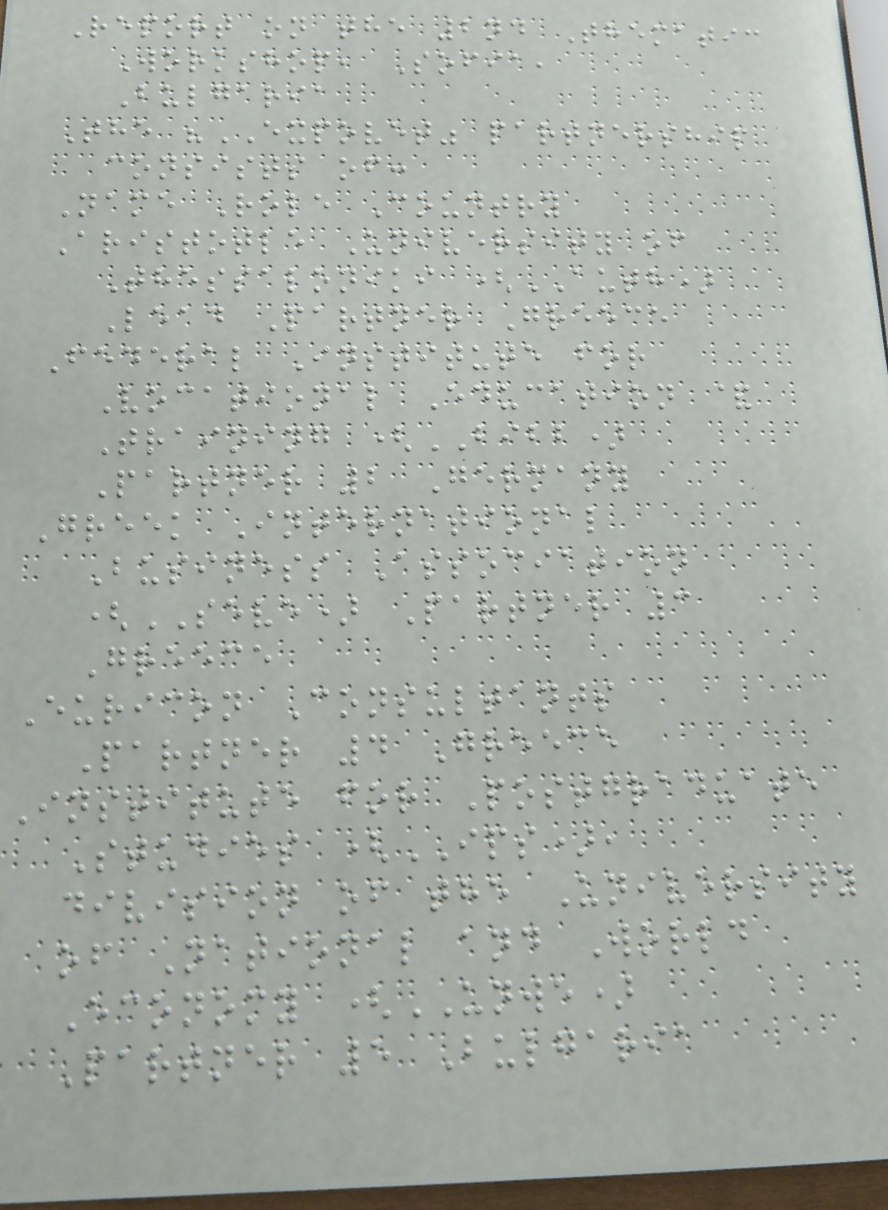Report on the 2nd Thematic
Workshop, Sofia,
Bulgaria
The "EXPOVET" partnership
consists of:
Name Role Country
Aristotle University of
Thessaloniki (AUTH)
Lead Partner Greece
Federal Institute for
Vocational Education &
Training (BIBB)
Partner 2 Germany
Greek International
Business Association
(SEVE) Partner 3
Greece
Euricon Consultants
Partner 4 Greece
Institute for Postgraduate
Studies (IPS),
division of the University
of National and World
Economy (UNWE)
Partner 5 Bulgaria
